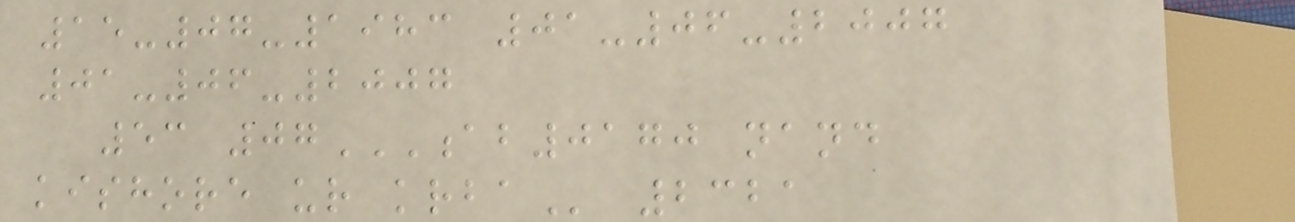15-07-1983 01-06-2007
01-06-2007
53 07AB0170 NAND
KISHORE UR KRBA 2321
